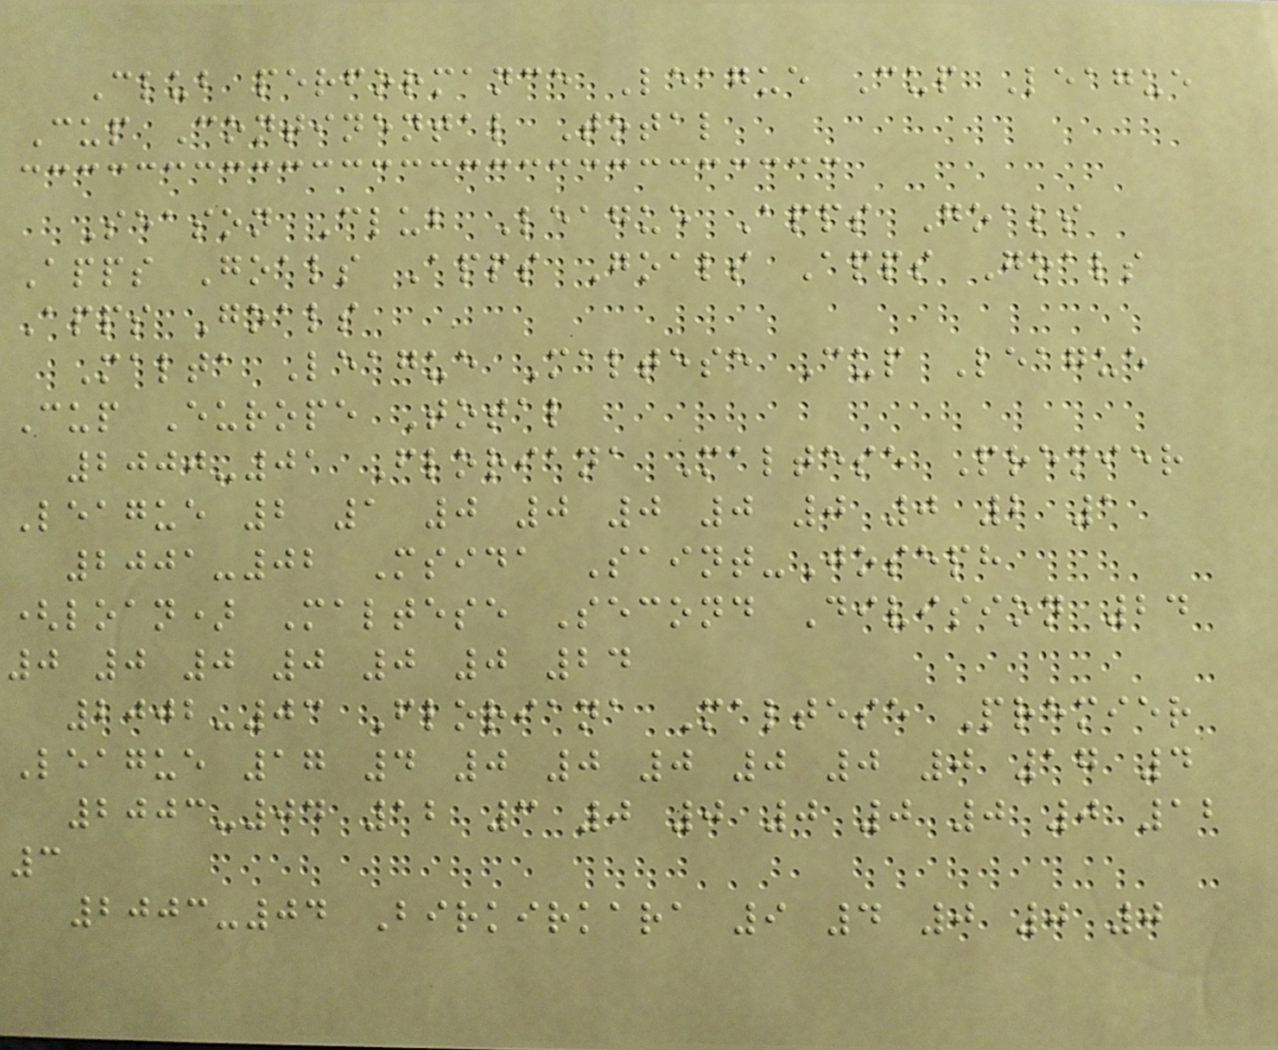Club performance League Cup League
Cup Continental Total
Season Club League Apps Goals
Apps Goals Apps Goals Apps Goals
Apps Goals
Malta League Maltese Cup League
Cup Europe Total
2000-01 Floriana Maltese Premier
League 2 1 0 0 0 0 0 0 2 1
2001-02 Msida Saint-Joseph
(loan) Maltese Second Division 24
0 0 0 0 0 0 24
2002-03 Floriana Maltese Premier
League 17 4 0 0 0 0 0 0 17 4
2003-04 12 3 0 0 0 0 0 0 12
3
2003-04 Birkirkara 9 4 0 0 0
